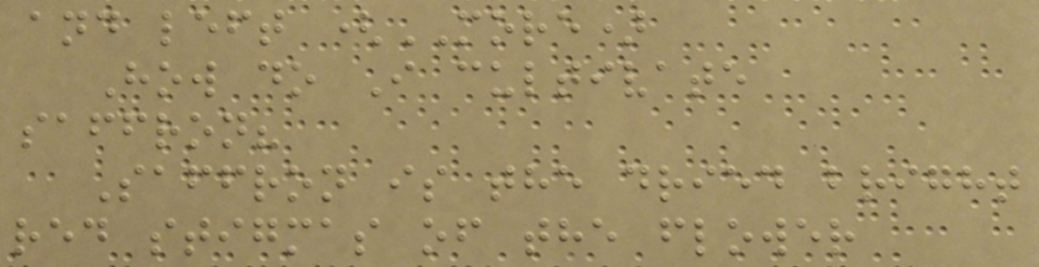and left (MORE)
How do I cultivate
saffron?
Saffron is the dried bright
red stigmas of the flower
